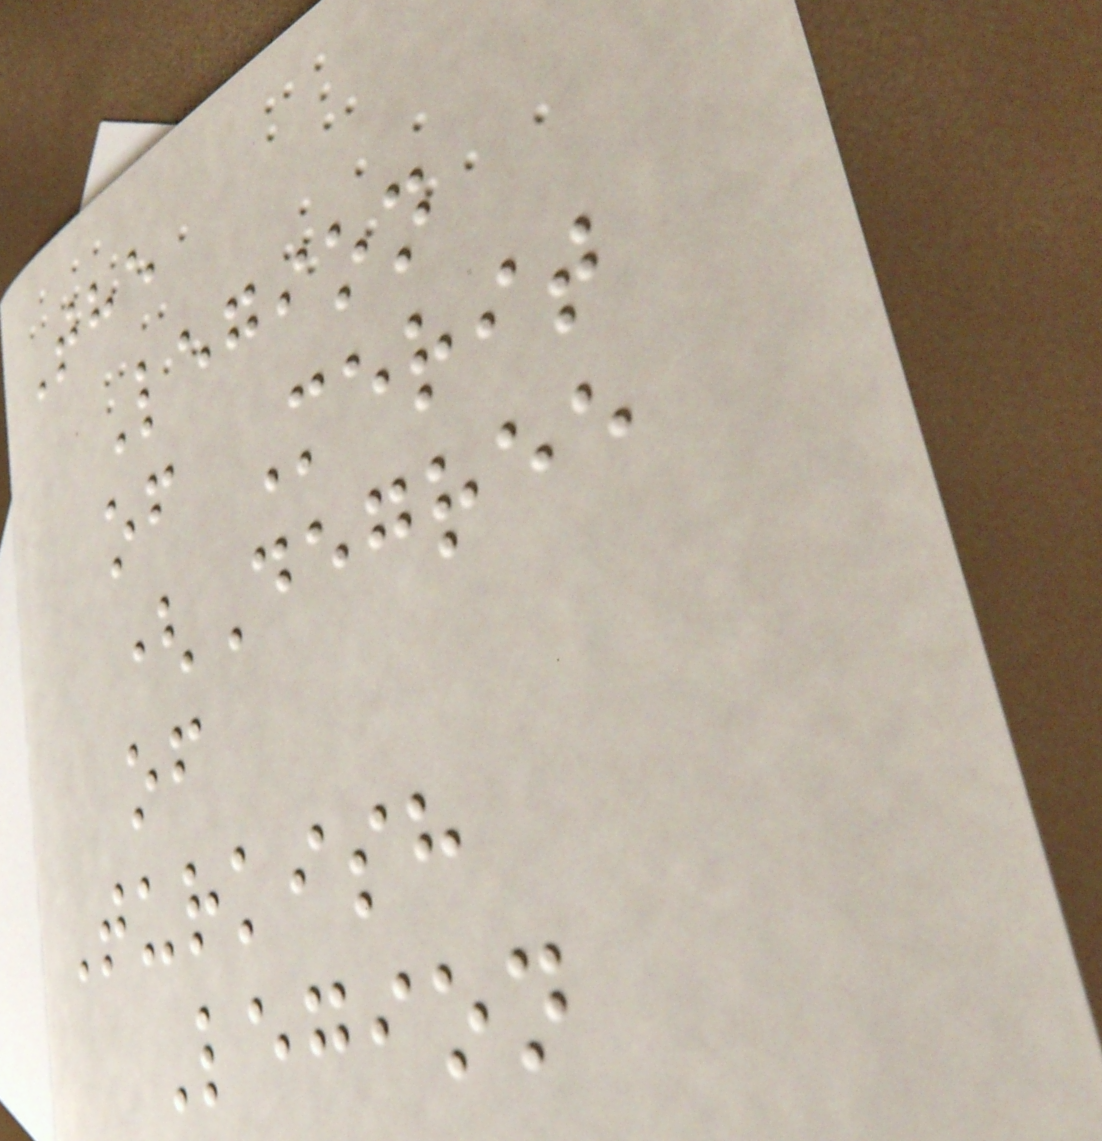The
Legion
of Merit
(Degree
of
Turkish
Legion
